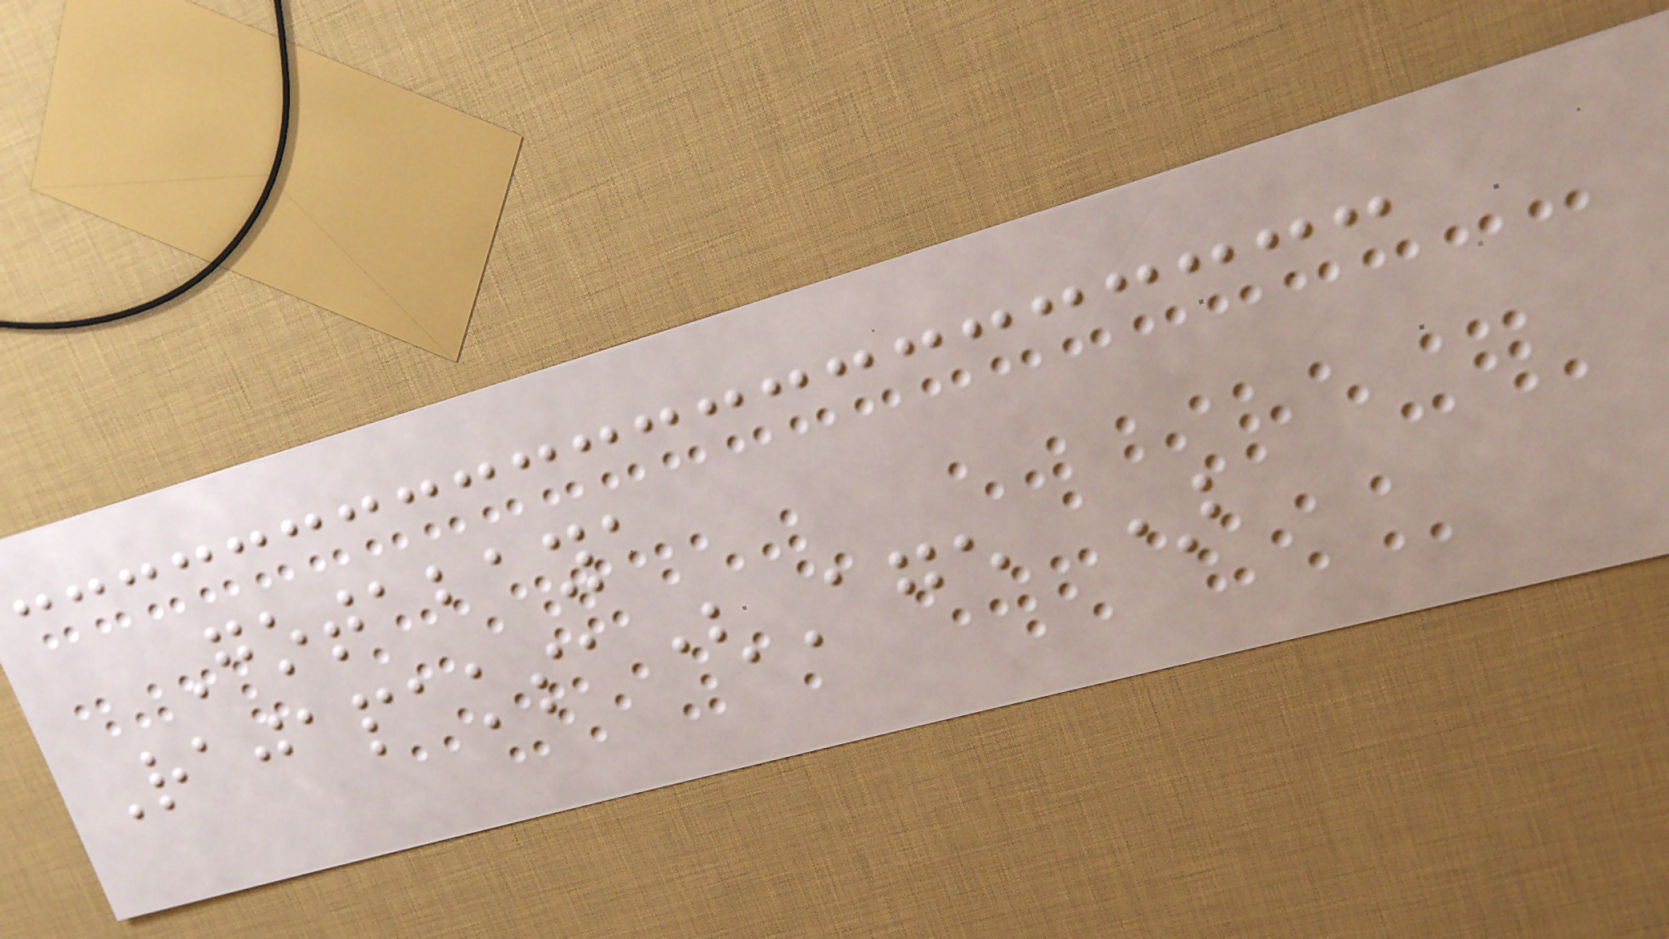Gotabaya
Rajapaksa(Age )
